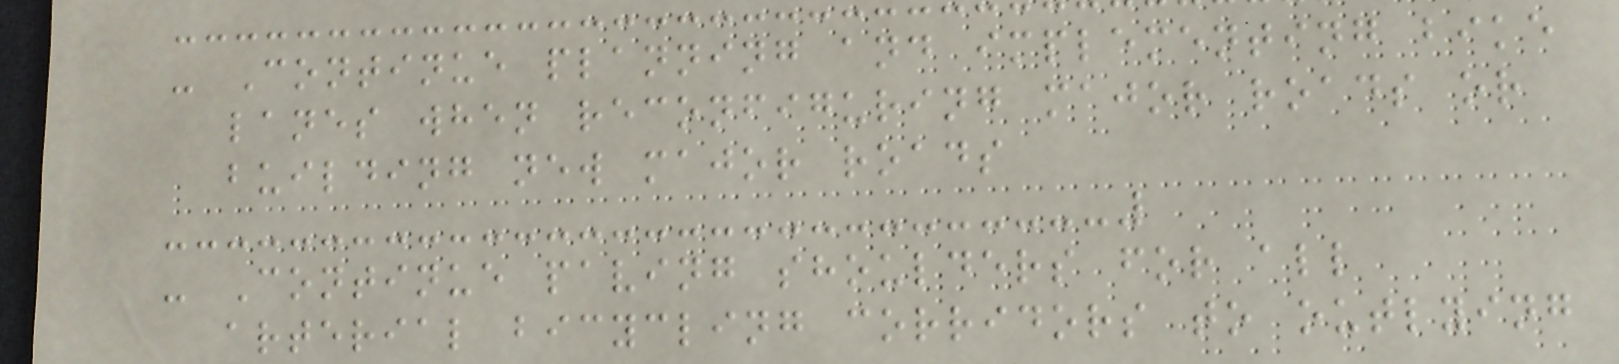- Continue planning and implementing bike
lanes when reconfiguring major roads or
building new major roads
- Continue paving shoulders for all
arterial bicycling corridors to outlying
